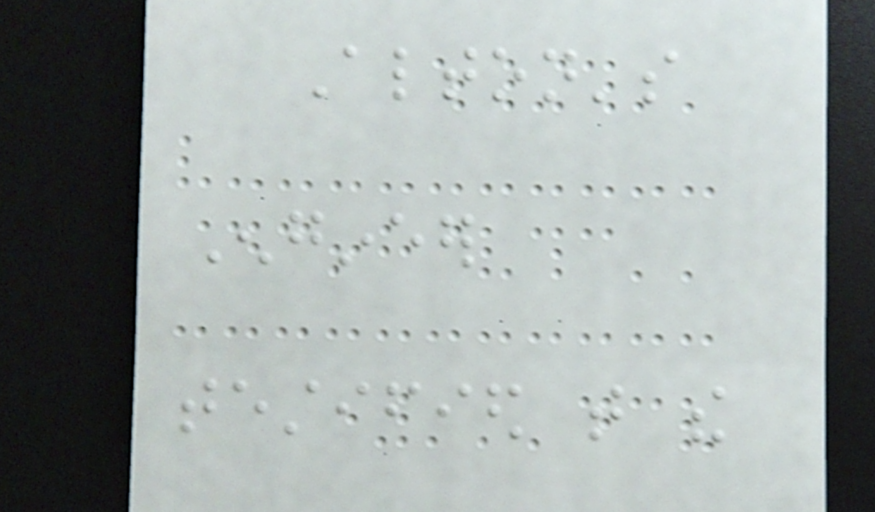Alton's
Engineer
testified that the
